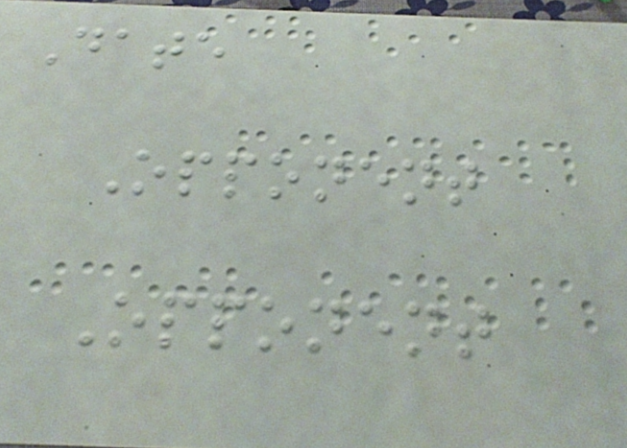Date
Opponent
Opponent
